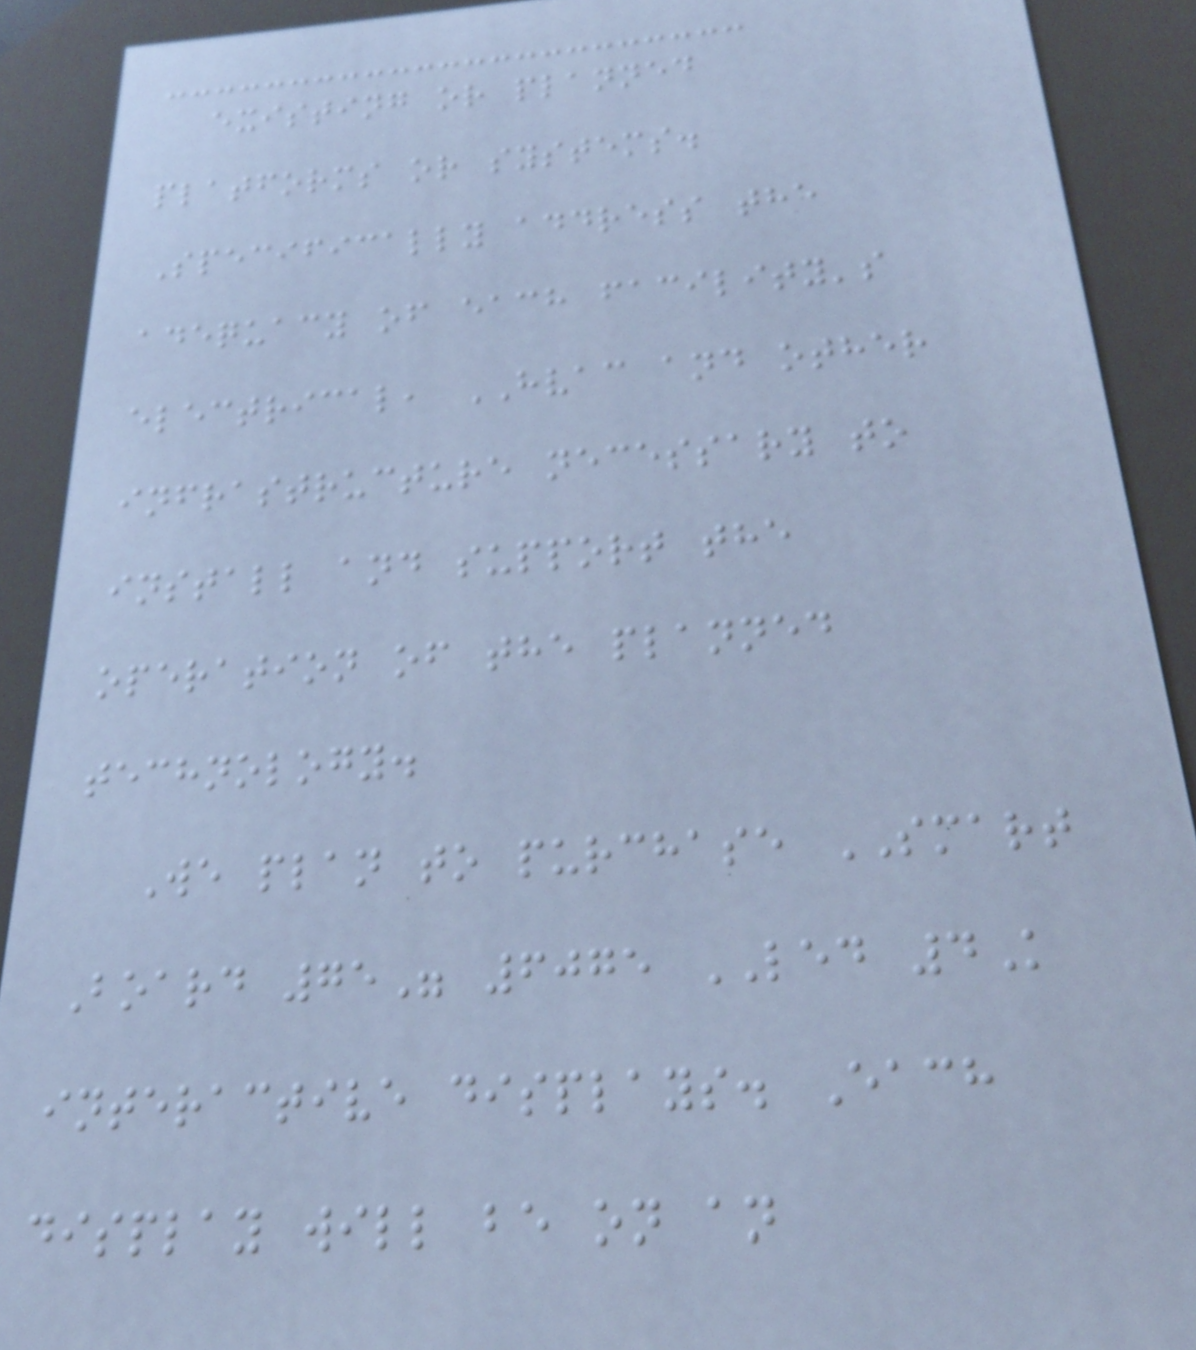existing or planned
platforms or systems.
Specifically address the
adequacy of each facility's
electrical, HVAC and other
infrastructure necessary to
install and support the
operation of the planned
technology.
We plan to purchase SMART
Board 75" 6075 LED 4K
interactive displays. Each
display will be on an
